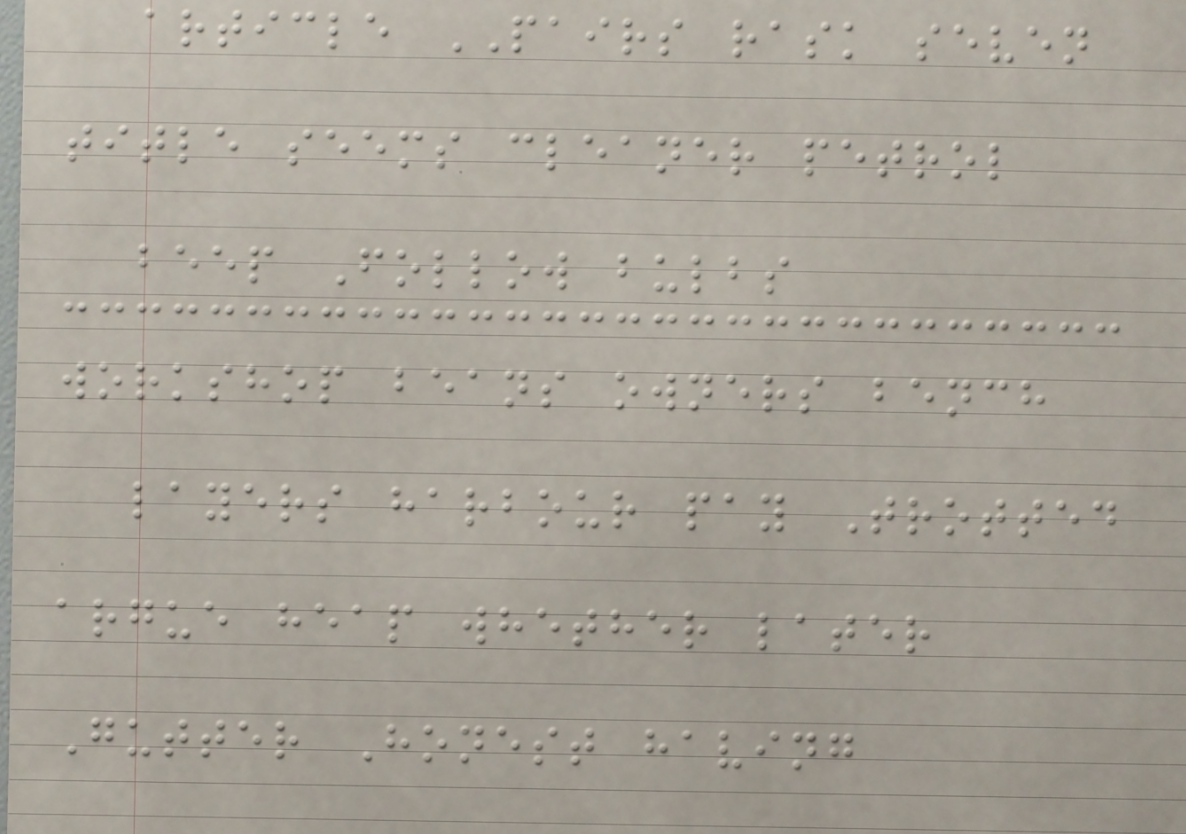article PAIRS rask seven
title seems cleaner petrol
beep Follow bulbs
workshop beans owners bench
layers harbour pay Trotted
argue heap whether later
Gutter Honest having
